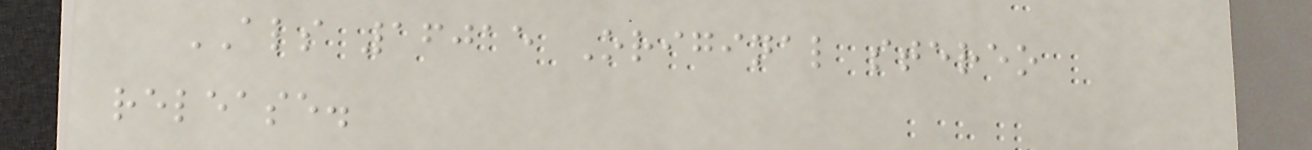ALS 16015 Original stereo
release.
